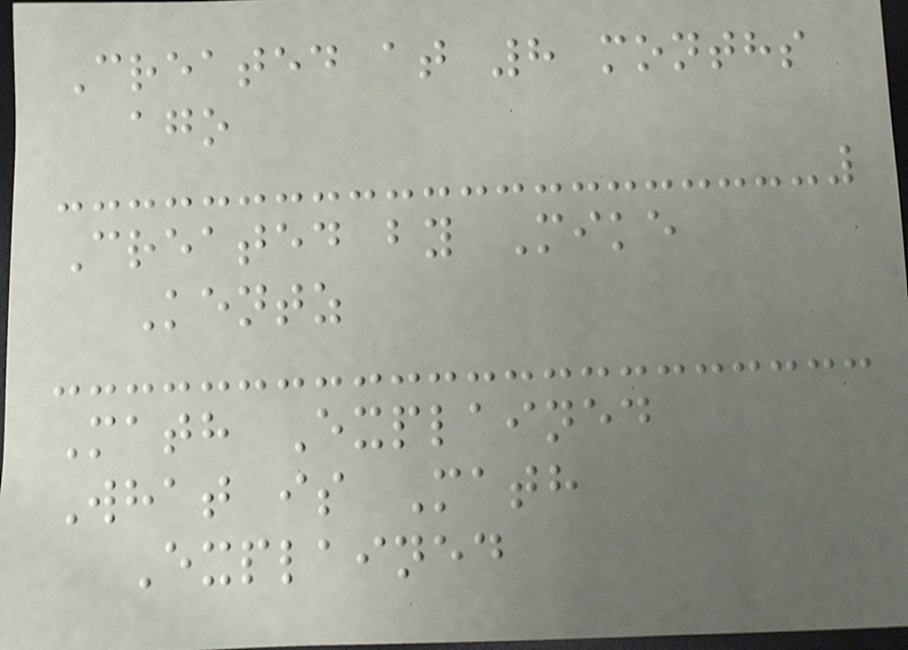Created at 8 months
ago
Created by Mike
Kentz
Math Explained
What is Math
Explained
